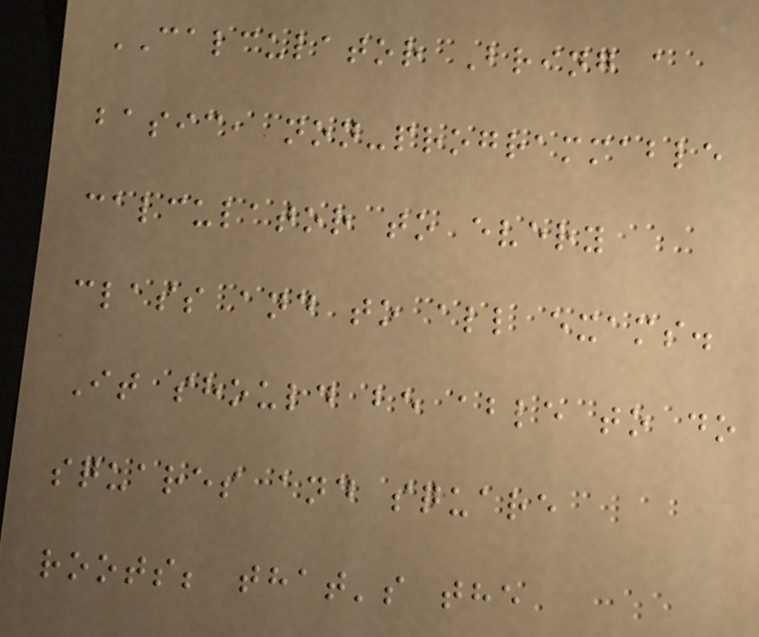CALCULATOR Bring a
basic, non-programmable
calculator to every
class and to all exams.
It should be able to do
squares and square
roots; that's the
